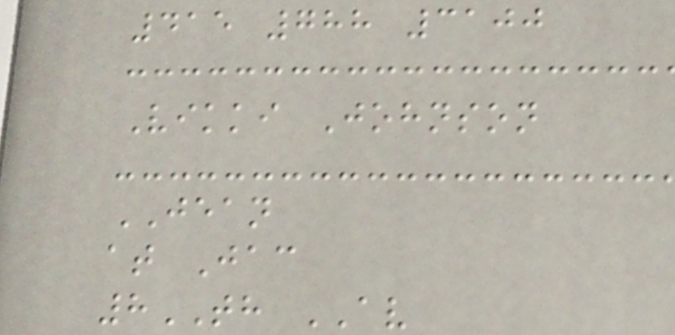415 788 3100
Vikki Johnson
JEAN
at Jac
8TH AV
